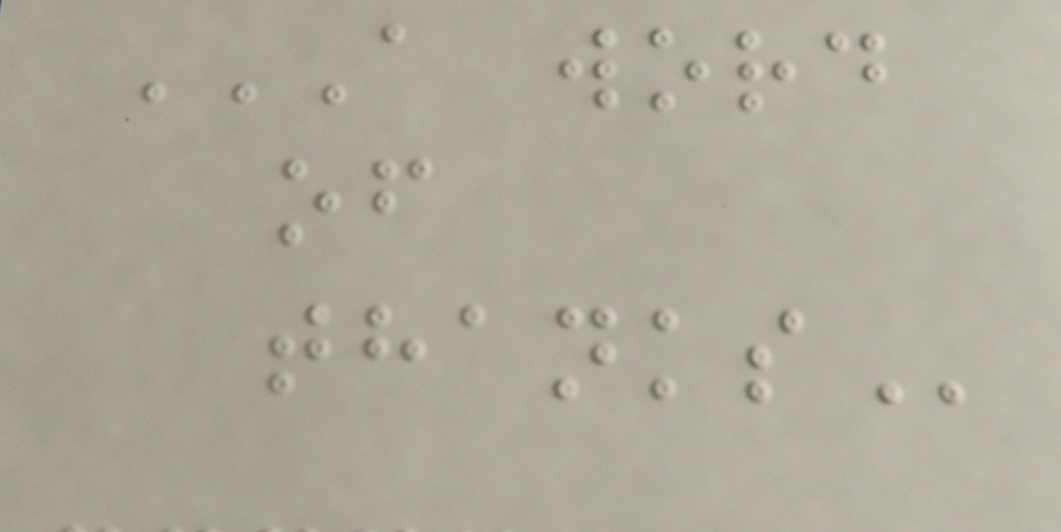A WORD
OF
THANKS
